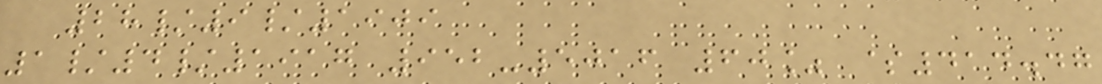28/9/1909
1/4/1917 952-5016 60% $414.47
